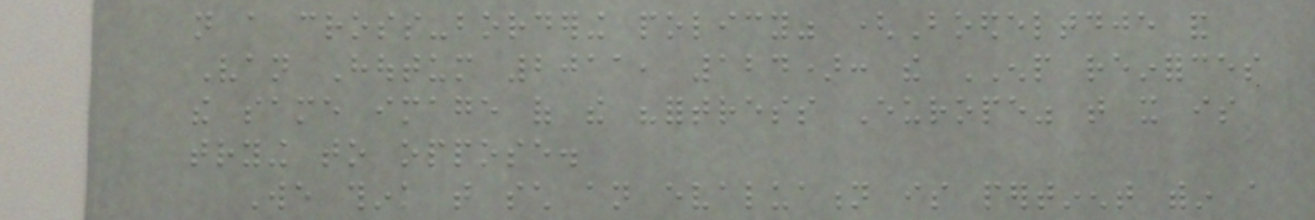not a cross-bordering policy" (Boedeltdje and
Van Houtum 2011, 124): the ENP reinforces
the same image of the "fortress Europe" that it is
trying to oppose.
We think that such an evaluation is pertinent within a
